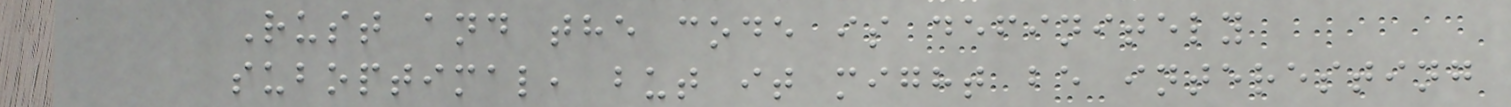Rust and the code is definitely
suboptimal, but it might be interesting
